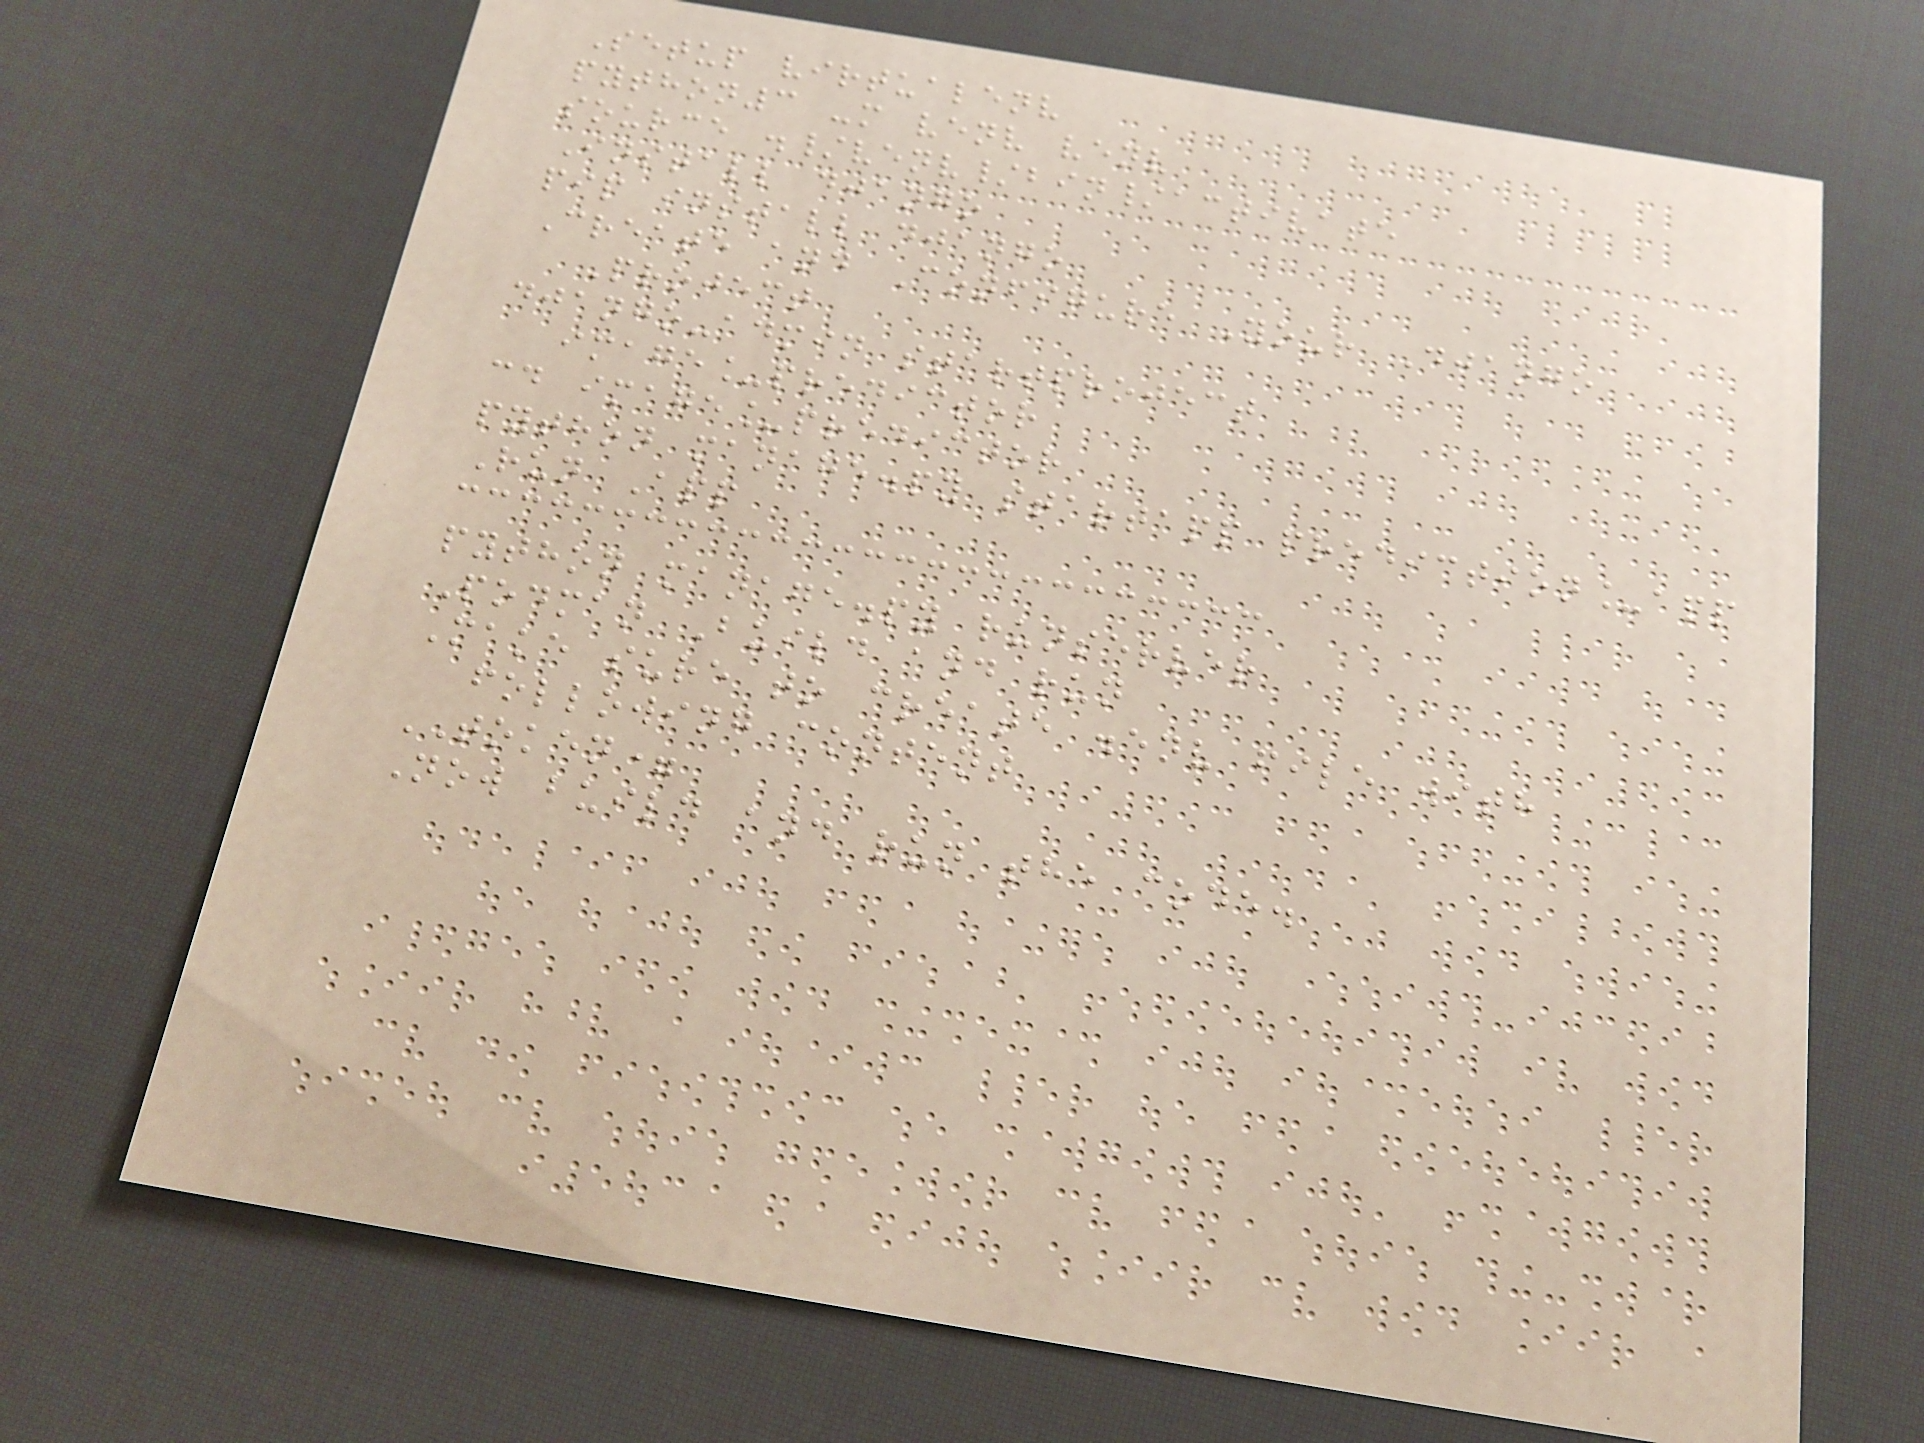Setup virtualenv
python3 -m venv venv
source ./venv/bin/activate
Install django
pip install django
Create and Configure Your Django
Project
django-admin startproject
image_predictor
cd image_predictor
python manage.py startapp prediction_app
Run App
python manage.py runserver
Podman Build and run
Make sure to create .env file with
following content
TOKEN=
Now build and run the code.
